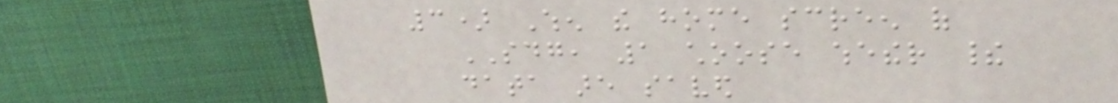3) When the home screen of
SDG, 1 choose whether their
data are saved
